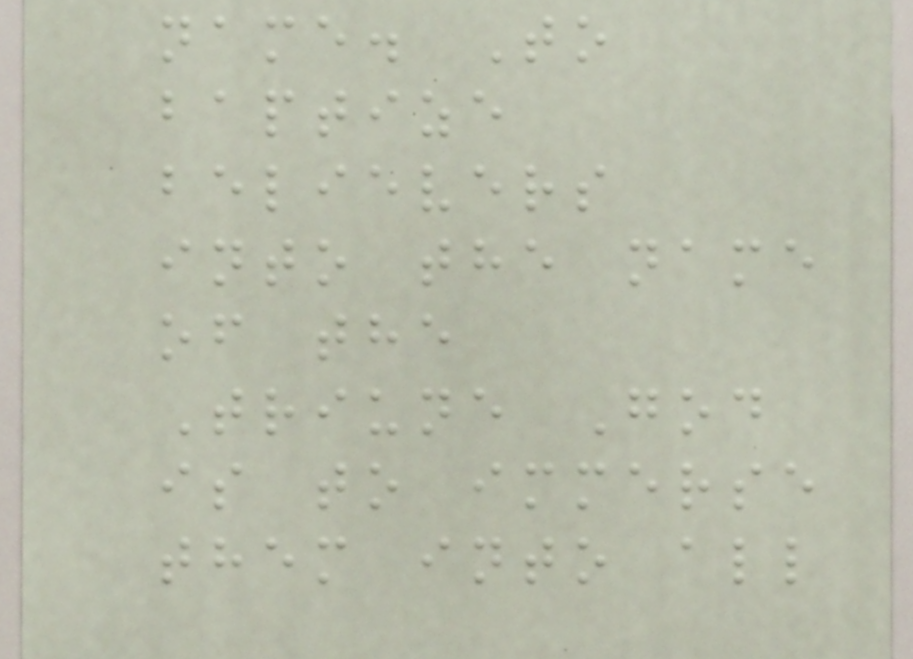name. To
baptize
believers
into the name
of the
Triune God
is to immerse
them into all
